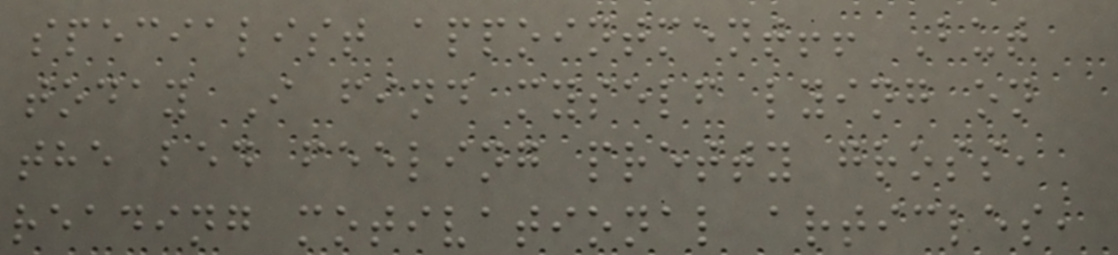specialist appointment!! But
today I find myself lying on
the bed feeling pretty gross,
reading motivational articles,
